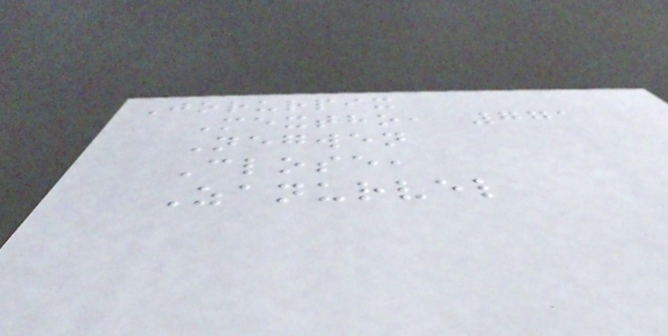Jorurpix
Mextho, 771
Negwen
Close,
Zanurvel
